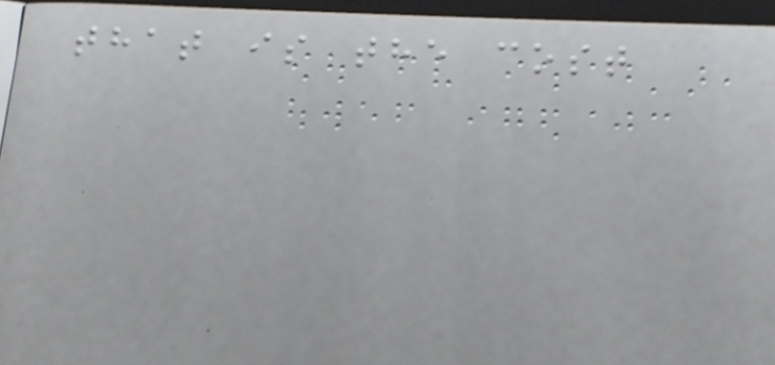that is the cost
